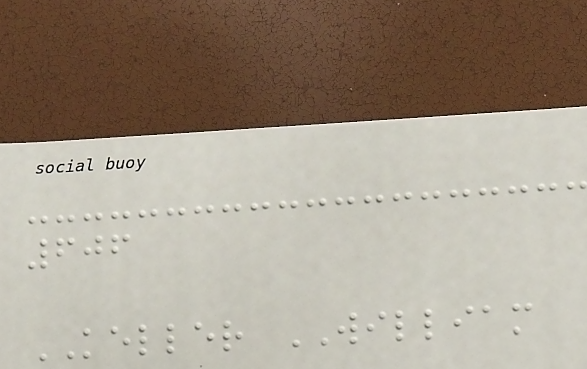606
KELLER WILLIAM
